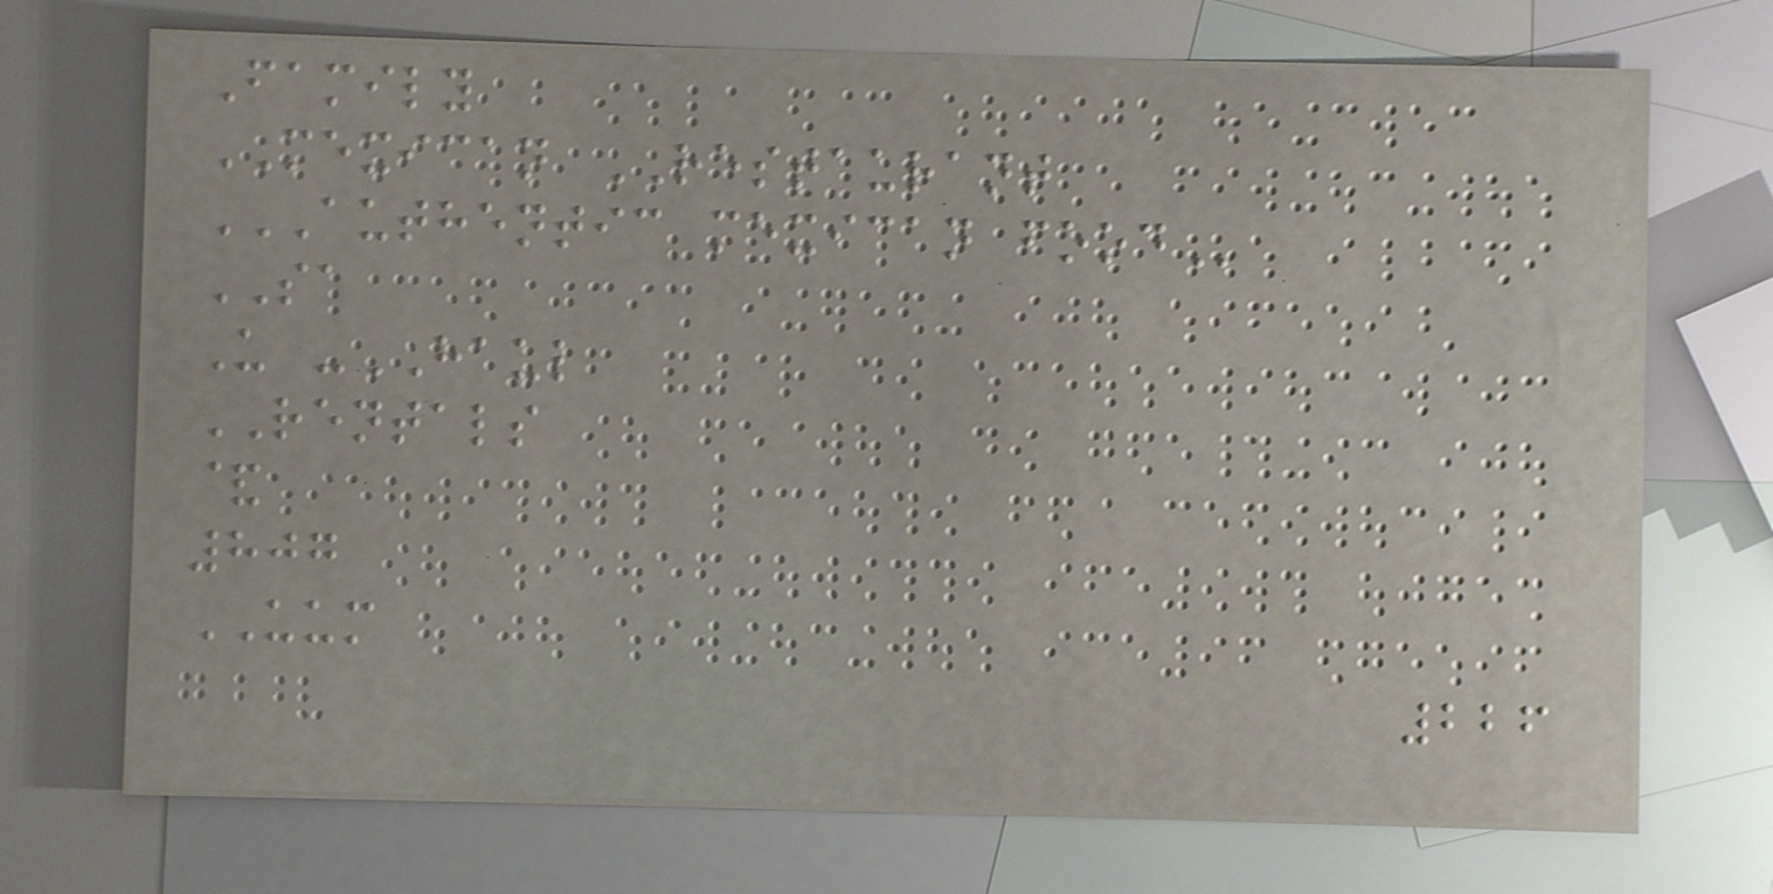Family
MEXICAN RESTAURANT
AUTHENTIC MEXICAN FOOD
SA
U -HAUL
RENTALS
&
807
UUM
226
